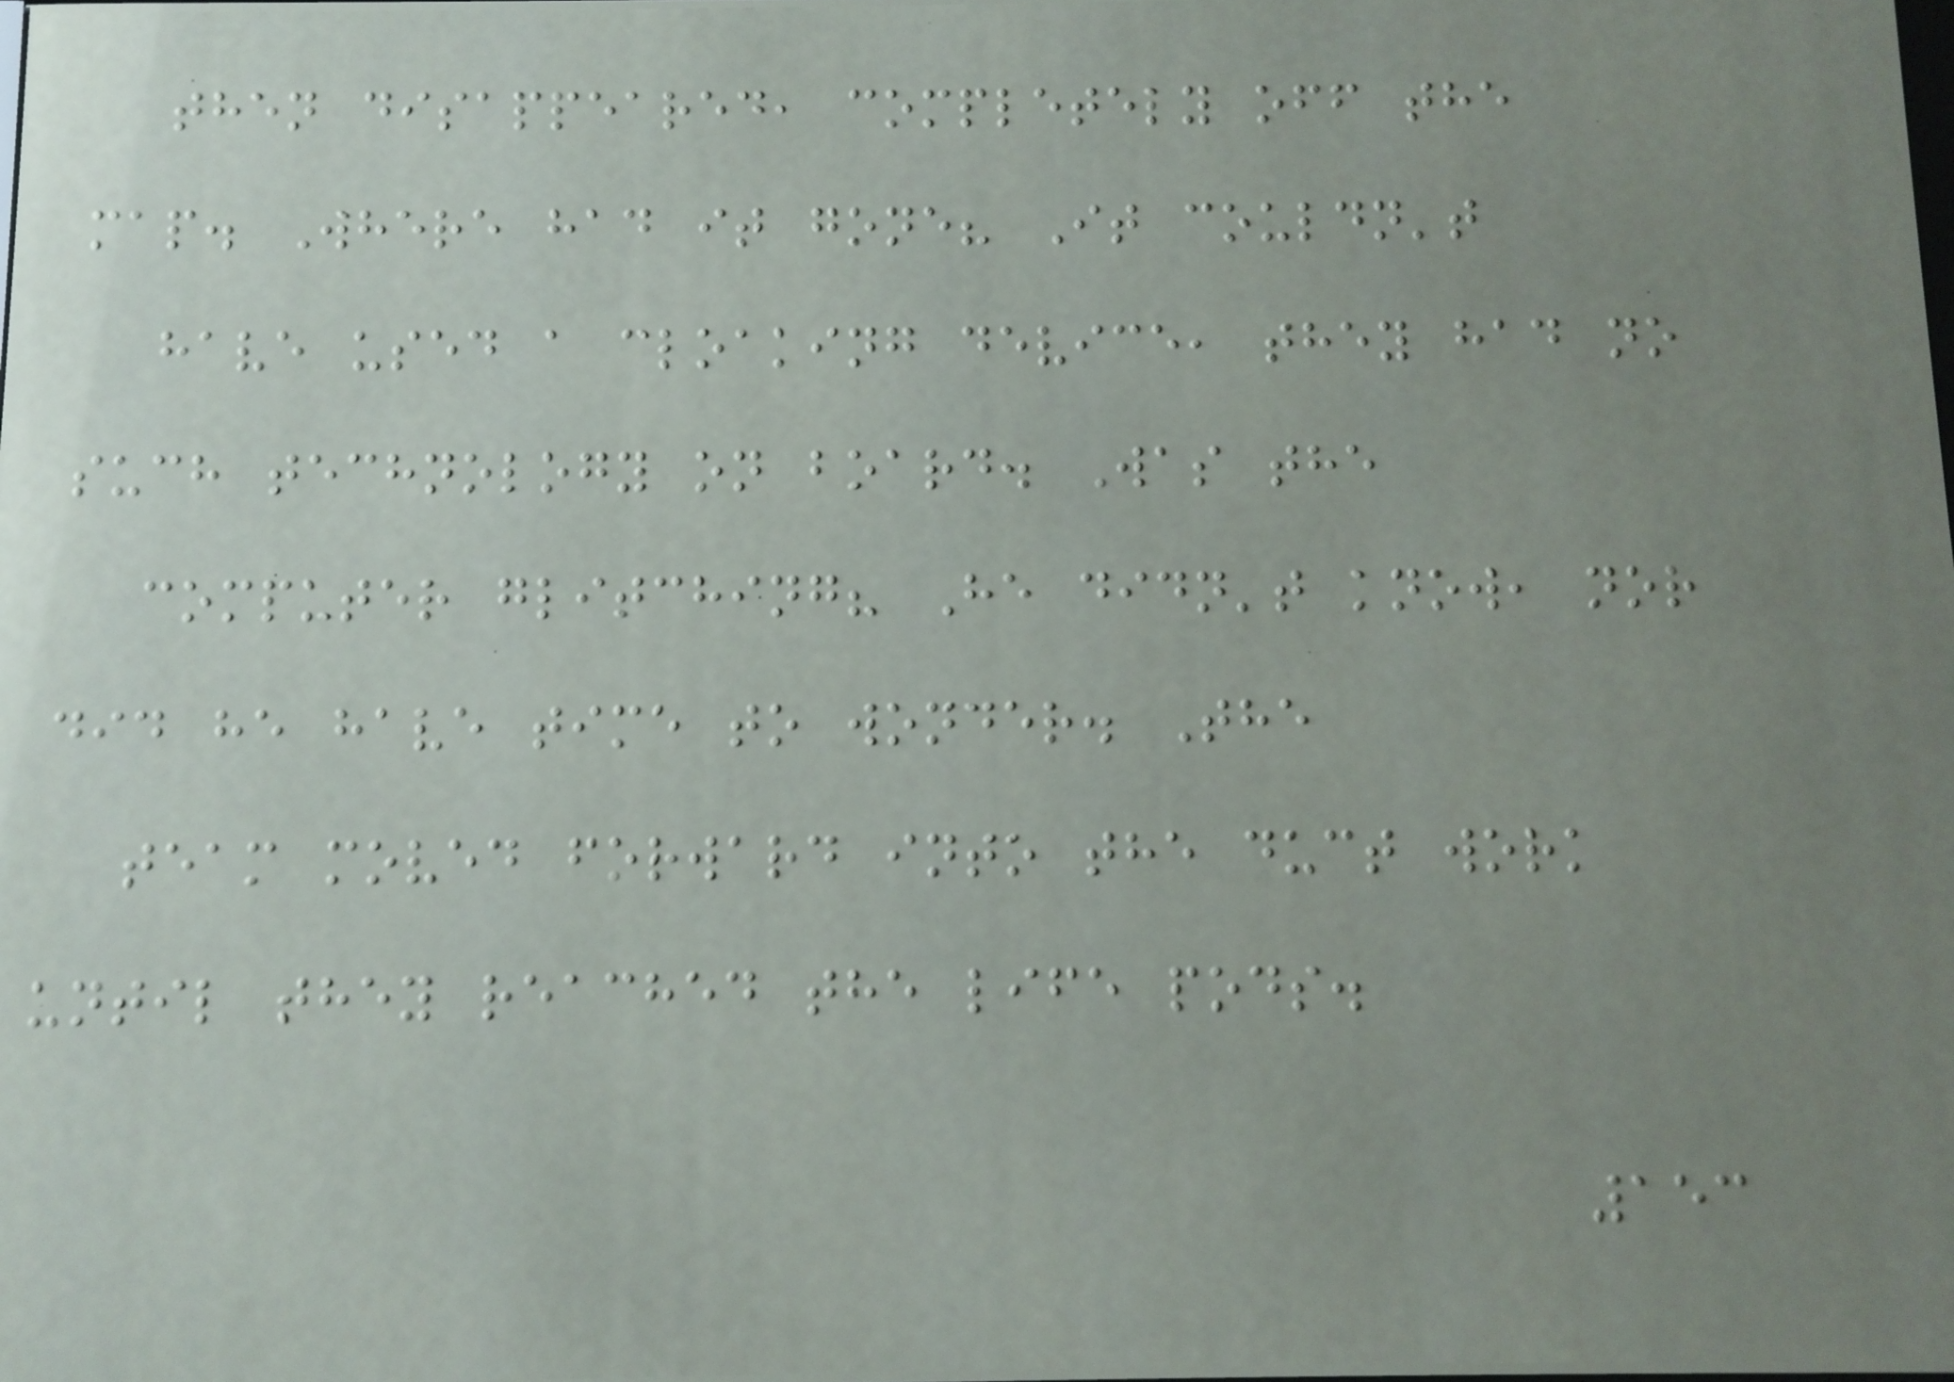then disappeared, completely off the
map. Where had it gone? It couldn't
have used a cloaking device, they had no
such technology on board. Was the
computer glitching? He didn't know, nor
did he have time to wonder. The
team moved forward into the duct work
until they reached the life pods.
153
